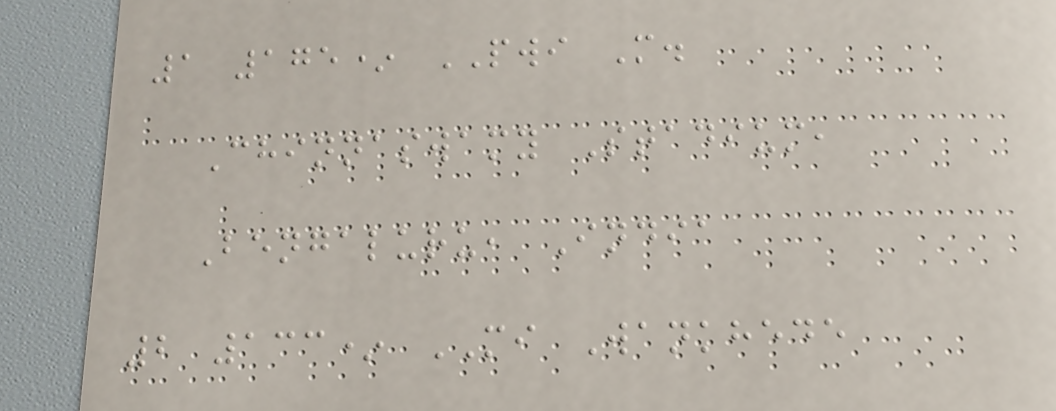1 175* PWI M.
Chinnaswamy Stadium,
Bengaluru, India
2 133* MI Wankhede
